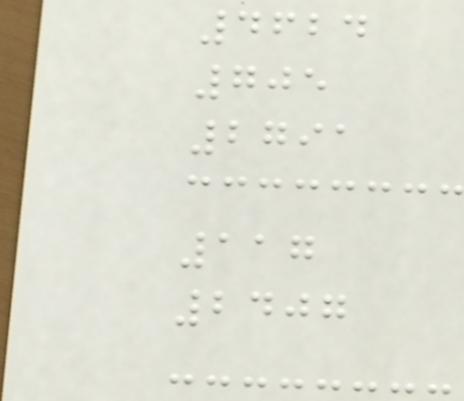4624
705
2791
117
2407
